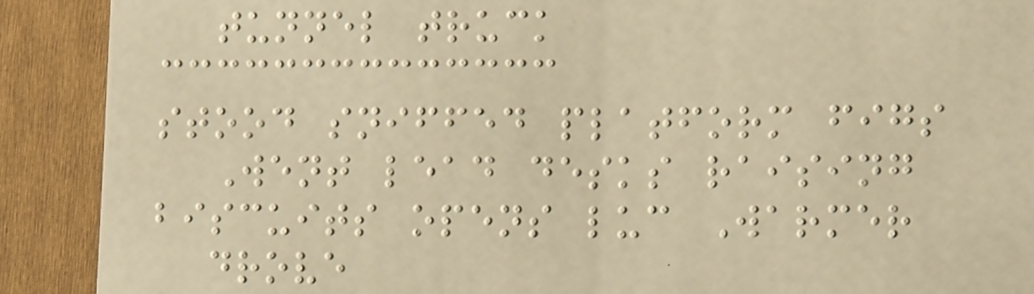tunnel truck
stood sniffed platform figs
Went lead desks raising
biscuits opens luc Warmer
drove
